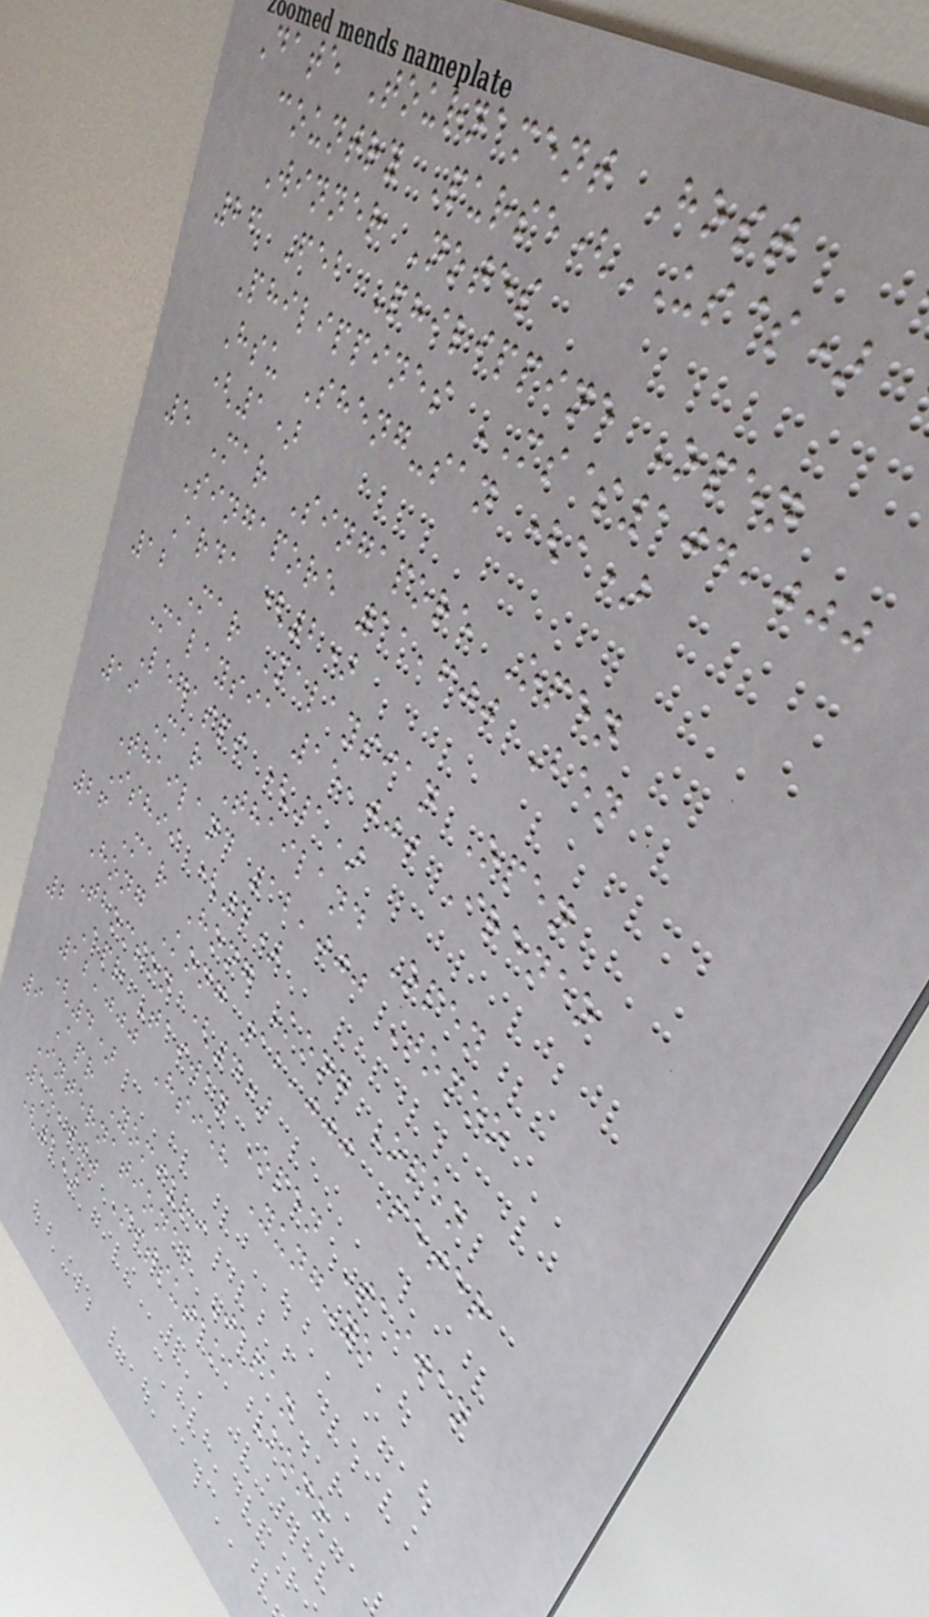Date Tournament Host
country Purse(US$)
Winner Notes
26 Feb Philippine Open
Philippines MS$104,000
Hsu Sheng-san (a)
(1)
5 Mar Singapore Open
Singapore 11,600 Ben
Arda (2)
12 Mar Malaysian Open
Malaysia 15,000 Ireneo
Legaspi (1)
19 Mar Thailand Open
Thailand 12,000 Tomoo
Ishii (4)
26 Mar Hong Kong Open
Hong Kong 12,000 Peter
Thomson (4)
2 Apr Taiwan Open Taiwan
12,000 Hsieh Yung-yo
(4)
9 Apr Yomiuri
International Japan
15,000 Mitsutaka Kono
(1)
